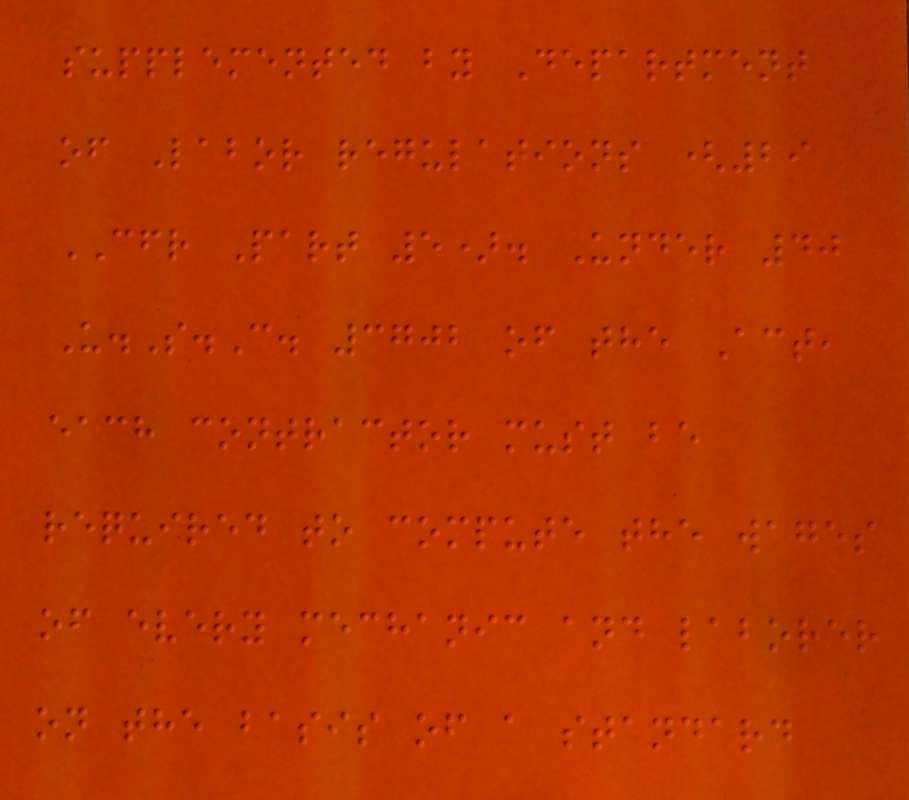supplemented by Department
of Labor regulations (29
CFR Part 5). Under 40
U.S.C. 3702 of the Act,
each contractor must be
required to compute the wages
of every mechanic and laborer
on the basis of a standard
